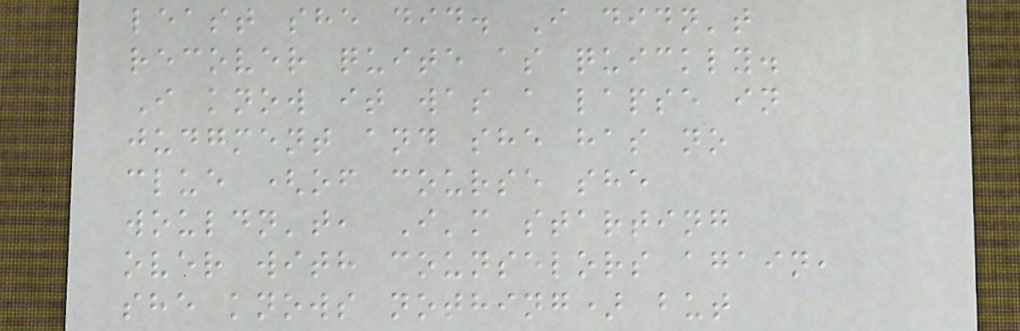least she did. I didn't
recover quite as quickly.
I know it was a lapse in
judgment and she has no
clue (of course she
wouldn't, I'm starting
over with counselors again,
she knows nothing) but
